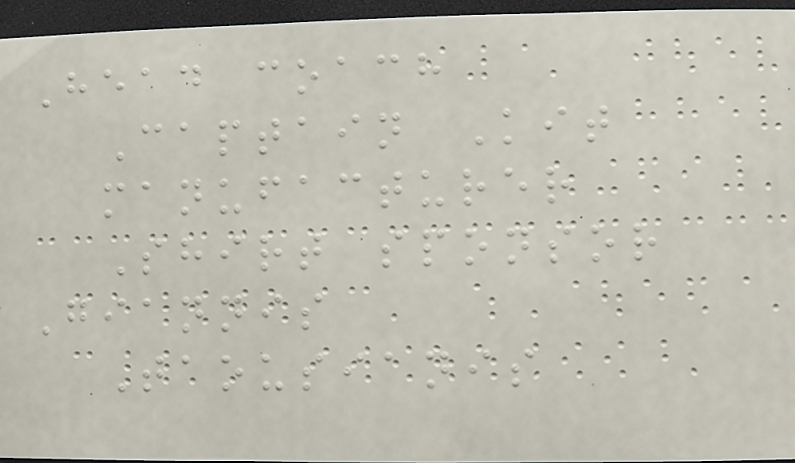Head coach
Captain Kit
manufacturer
Shirt sponsor
Giannis
Taousianis
